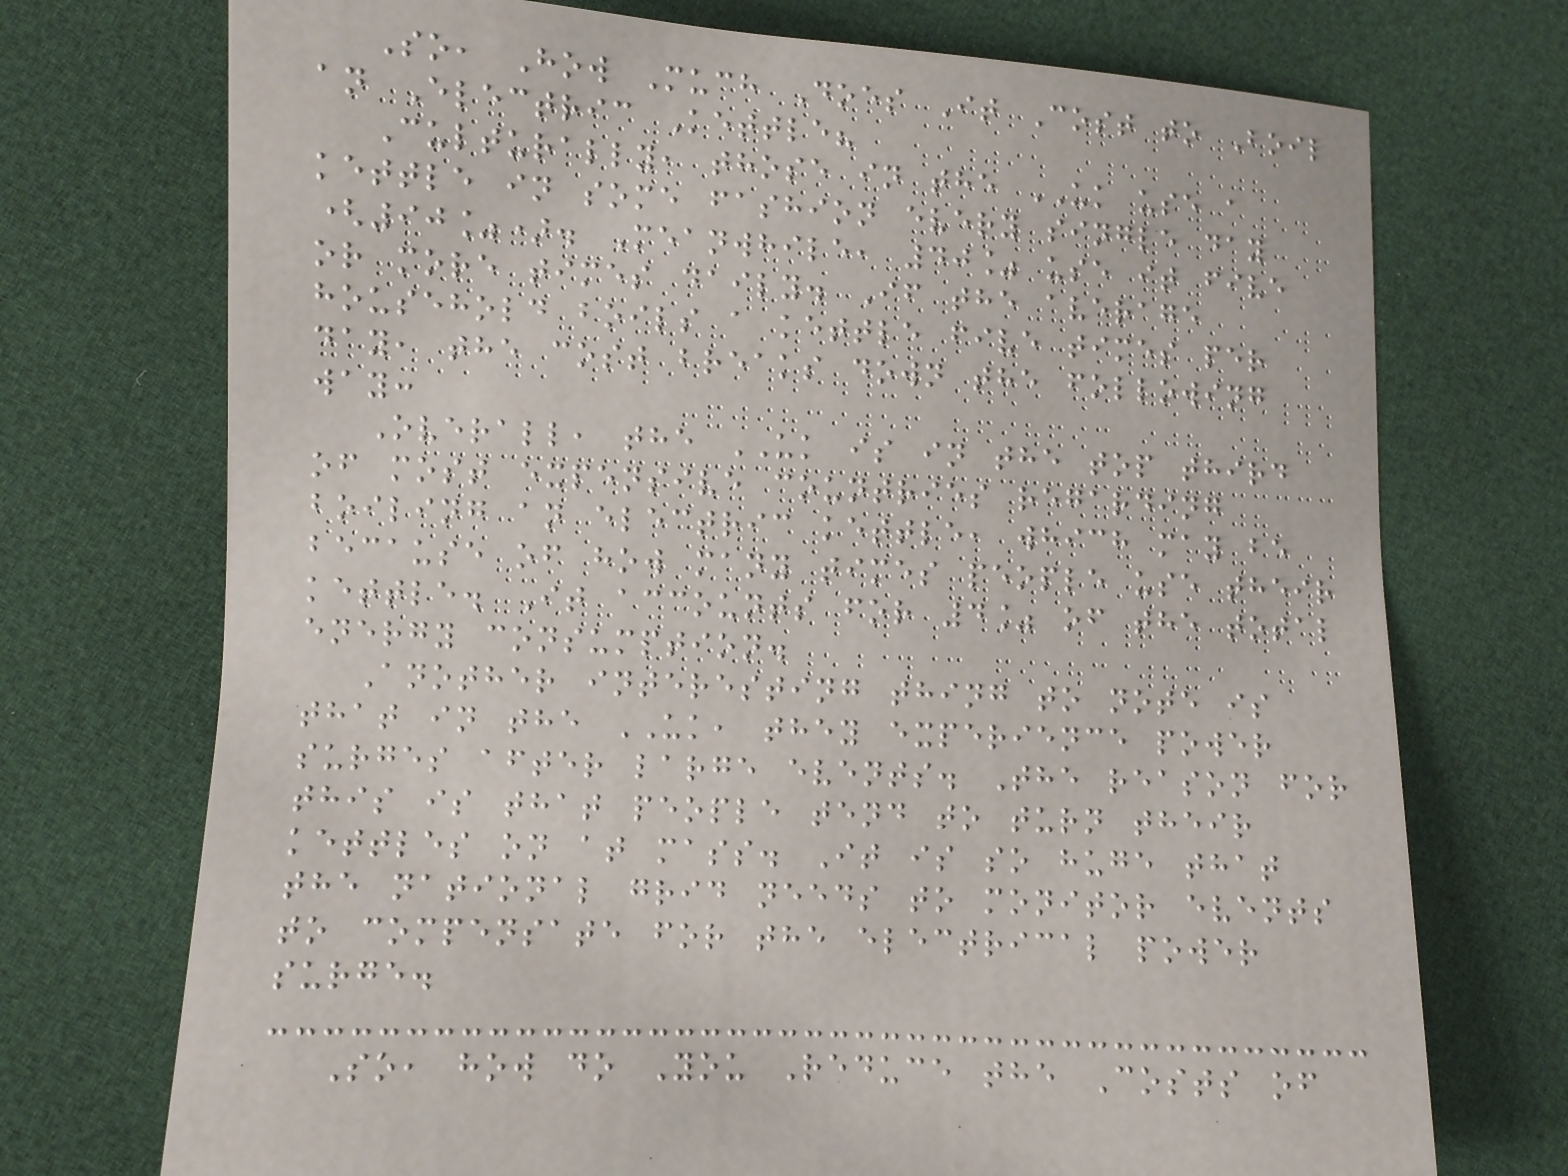So, How Much Does It Cost to Boil
an Electric Kettle?
Culturally, those in the UK use a
kettle in some fashion every single day
(90%). Meanwhile, 40% use it five
or more times daily. If the average
household boils a kettle five times per
day, the cost breaks down the following
way:
Overall, the UK is in the top third
of most expensive countries regarding
boiling an electric kettle, which may be
because of how many times people use their
kettle. It accounts for 4% of the total
energy consumption.
Another interesting thing to note is
that in the UK, they experience power
surges after large events. The reason for
this is that people tend to turn their
kettles on at mass. It is so huge that
the national grid needs to monitor events
to compensate for the electrical power
surge.
So, how do You Reduce the Costs of
